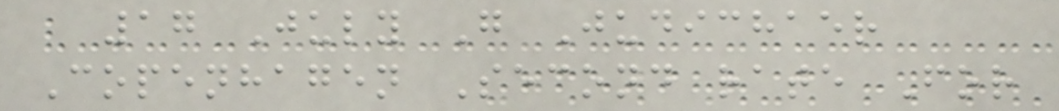17 July G Judichaer
Copenhagen Second rate For
